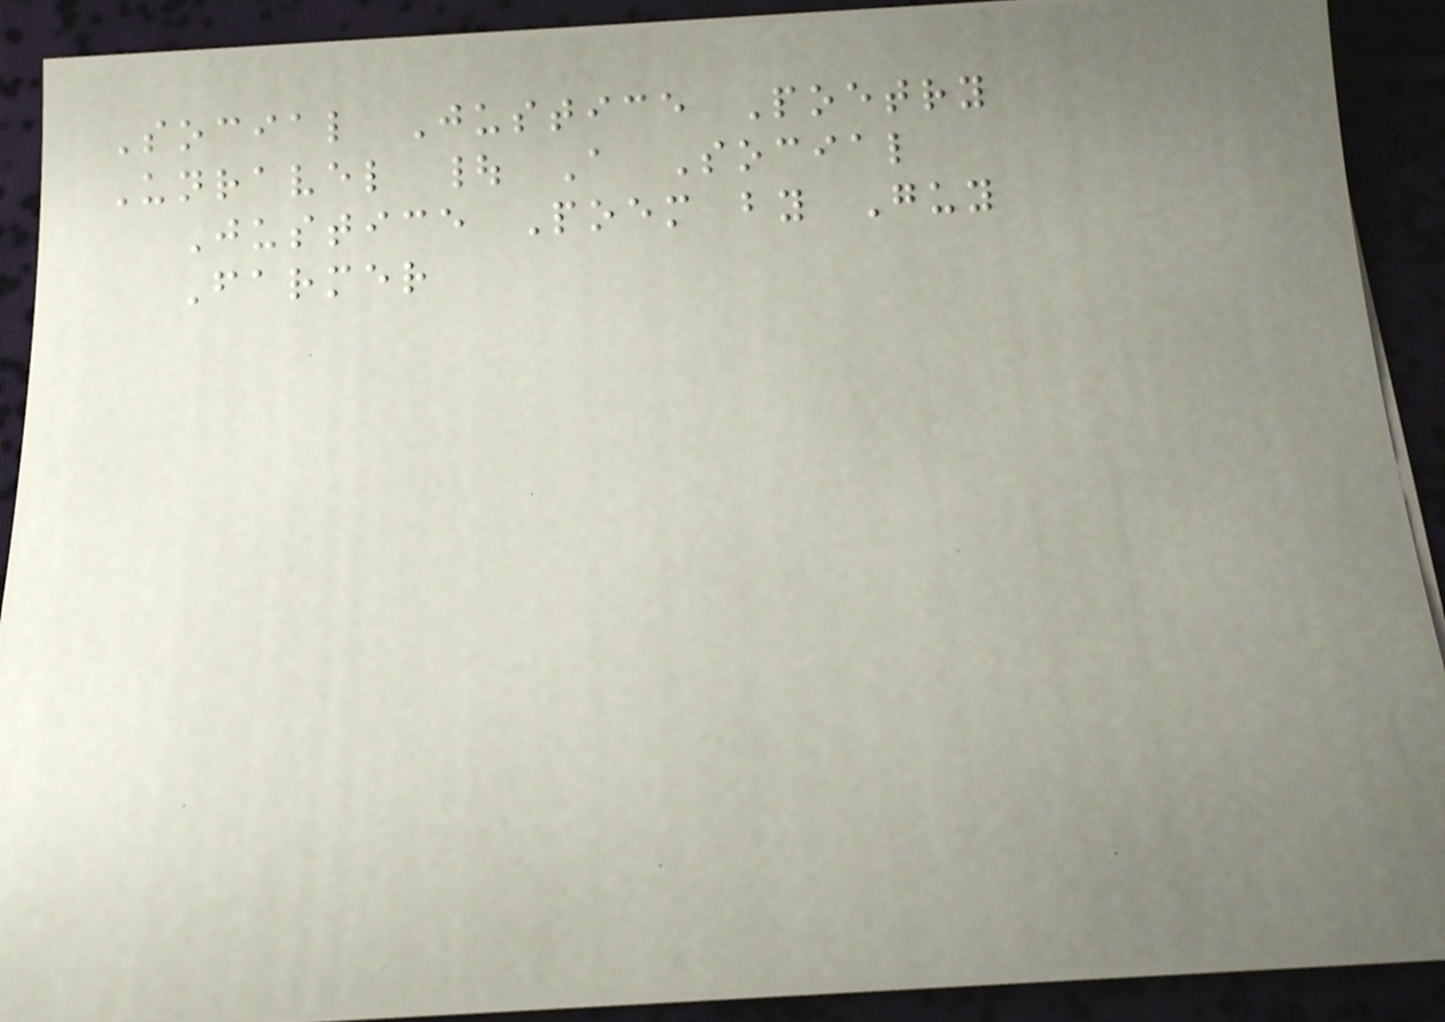Social Justice Poetry
Unravel | A Social
Justice Poem by Guy
Farmer
